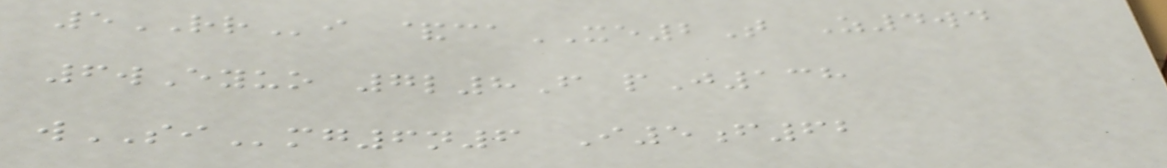5RRi &caXE2T Z4wd
6wEyuo 7l8F pJ138
wSImg6n6 I5f62
